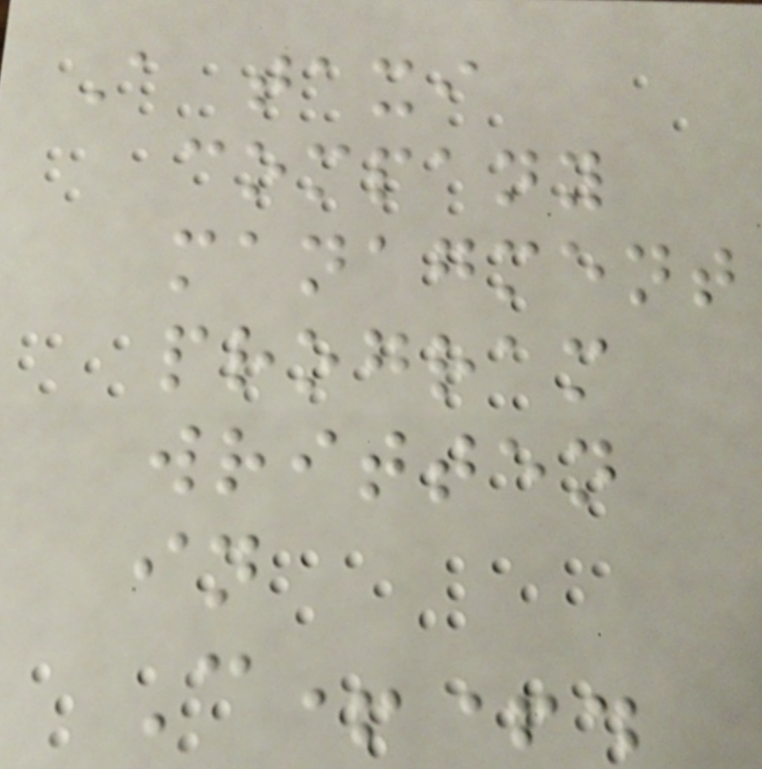A taxi
company
managment
program
written
in
C++.
